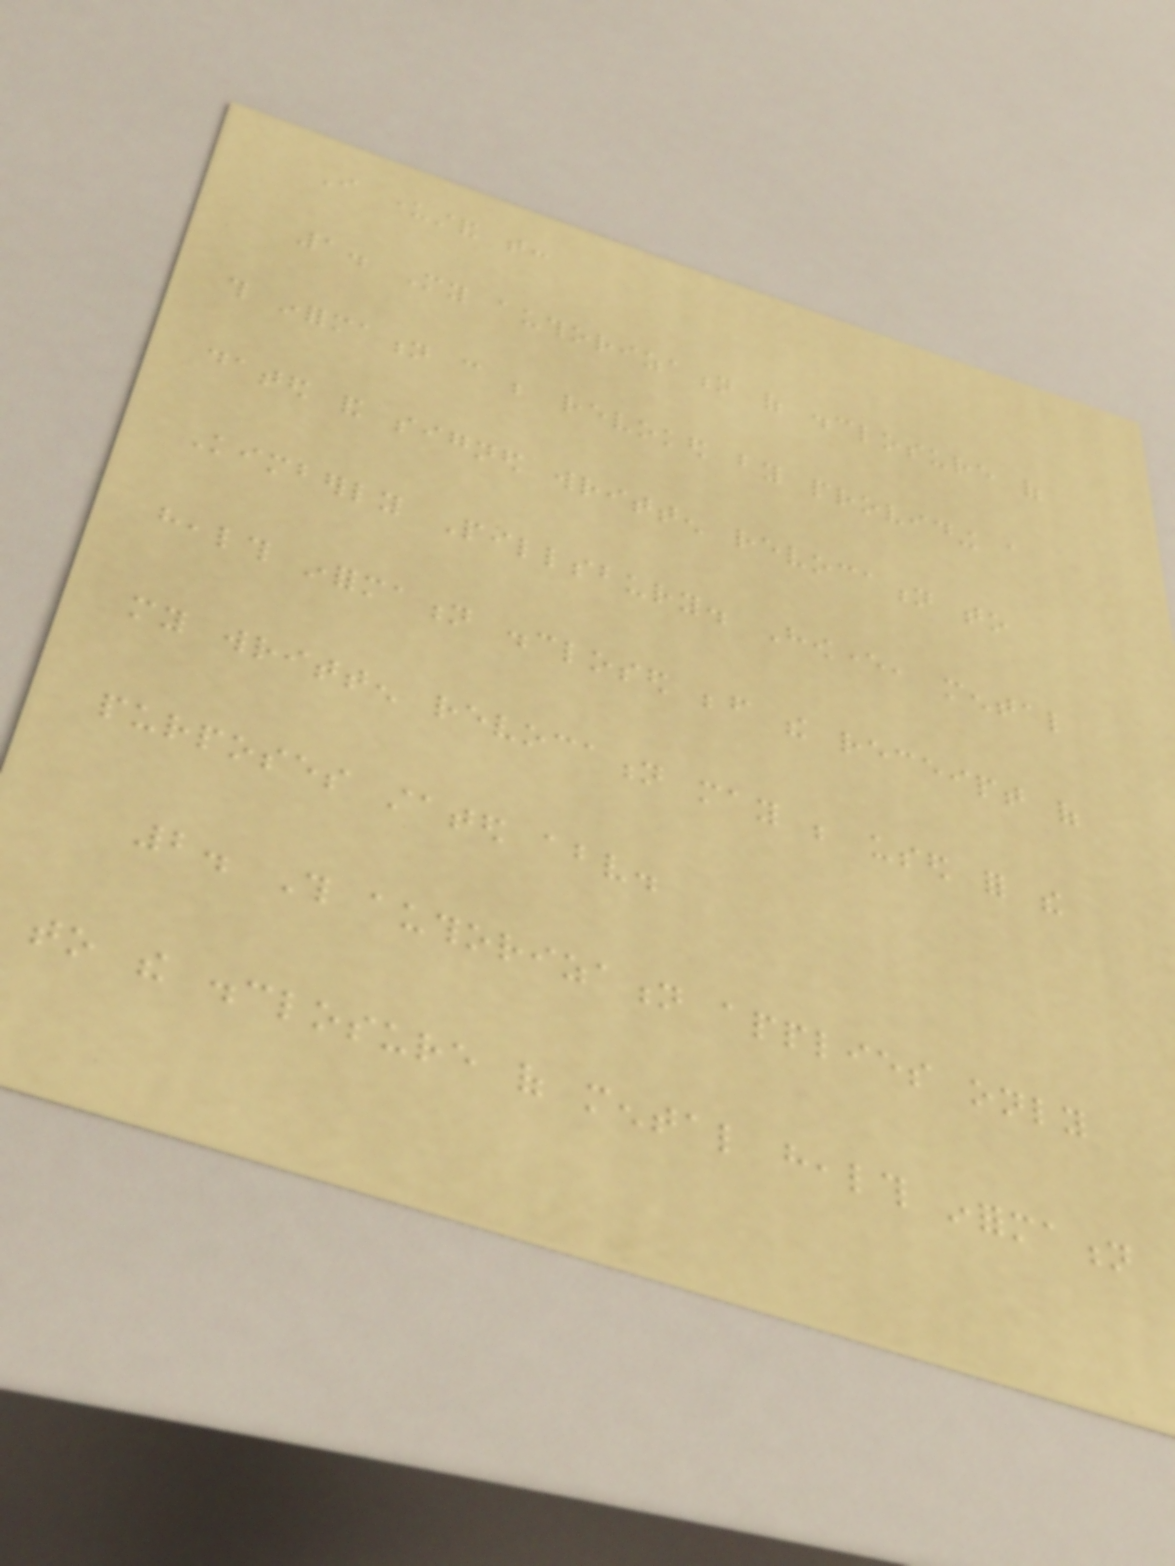I understand that:
1. My authorization of disclosure of
this information can be revoked by providing a
dated and signed written revocation to
Kimberly Pillsbury. However, mental
health information disclosed before the receipt of
my written revocation may be used for the
purposes stated above.
2. This authorization applies only
to the disclosure of mental health information
